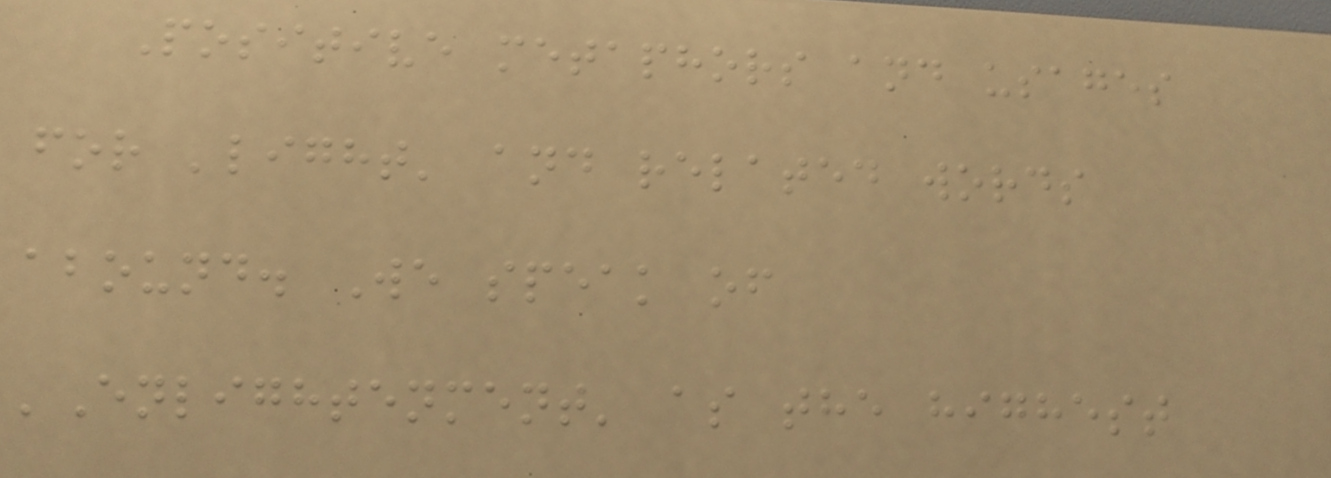Positive metaphors and usages
for 'light' and related words
abound. We speak of
'Enlightenment' as the highest
